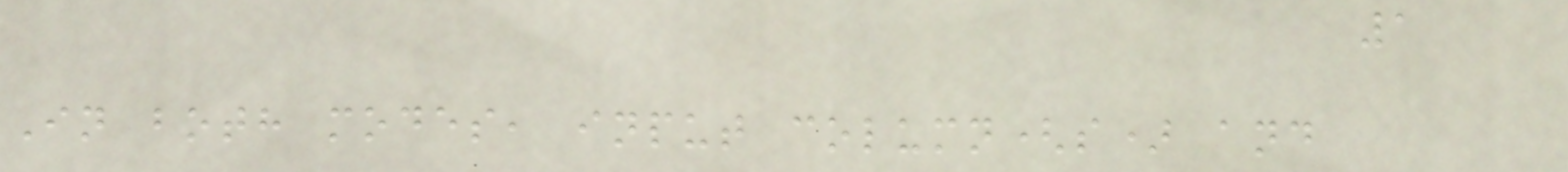1
In both modes, input column(s) and
